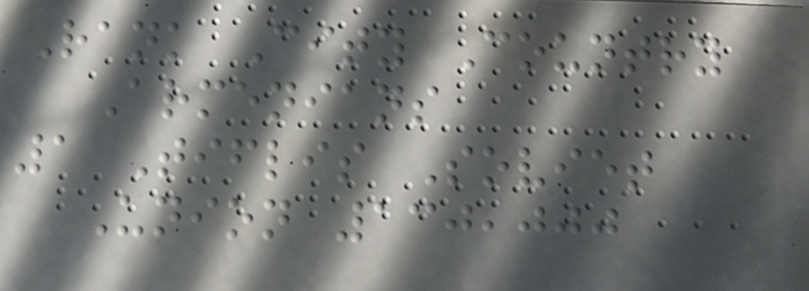Rank City Country
Armenians
1 Tiflis Soviet
Union 130,000
